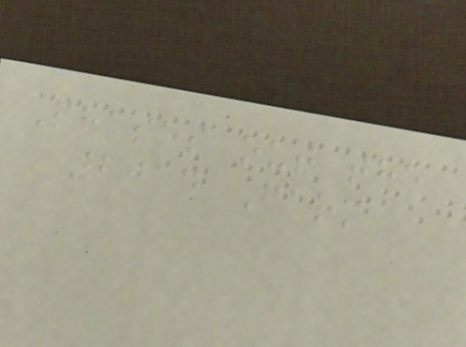Phases out the
2014 Farm
